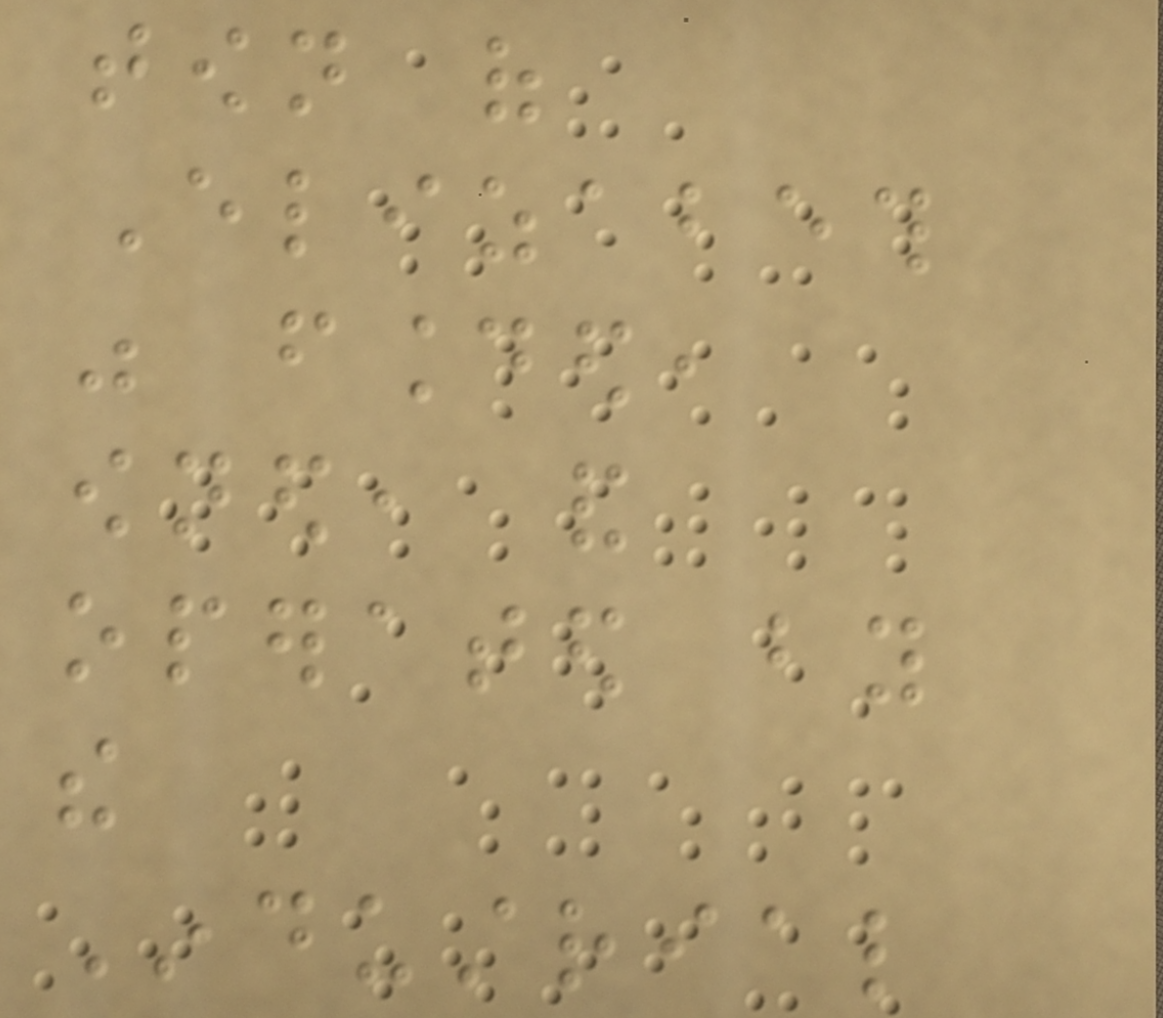town of
Elizabeth
was founded,
owned, and
operated by
the
Industrial
